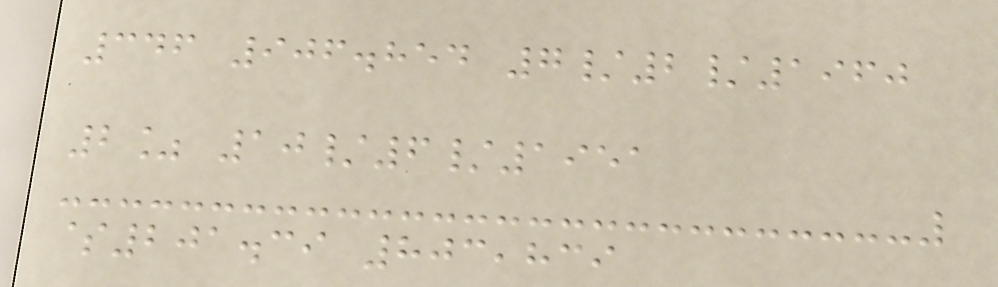346 906.854 7/2/1960
2% 10/6/1951
$201.39 803,839
